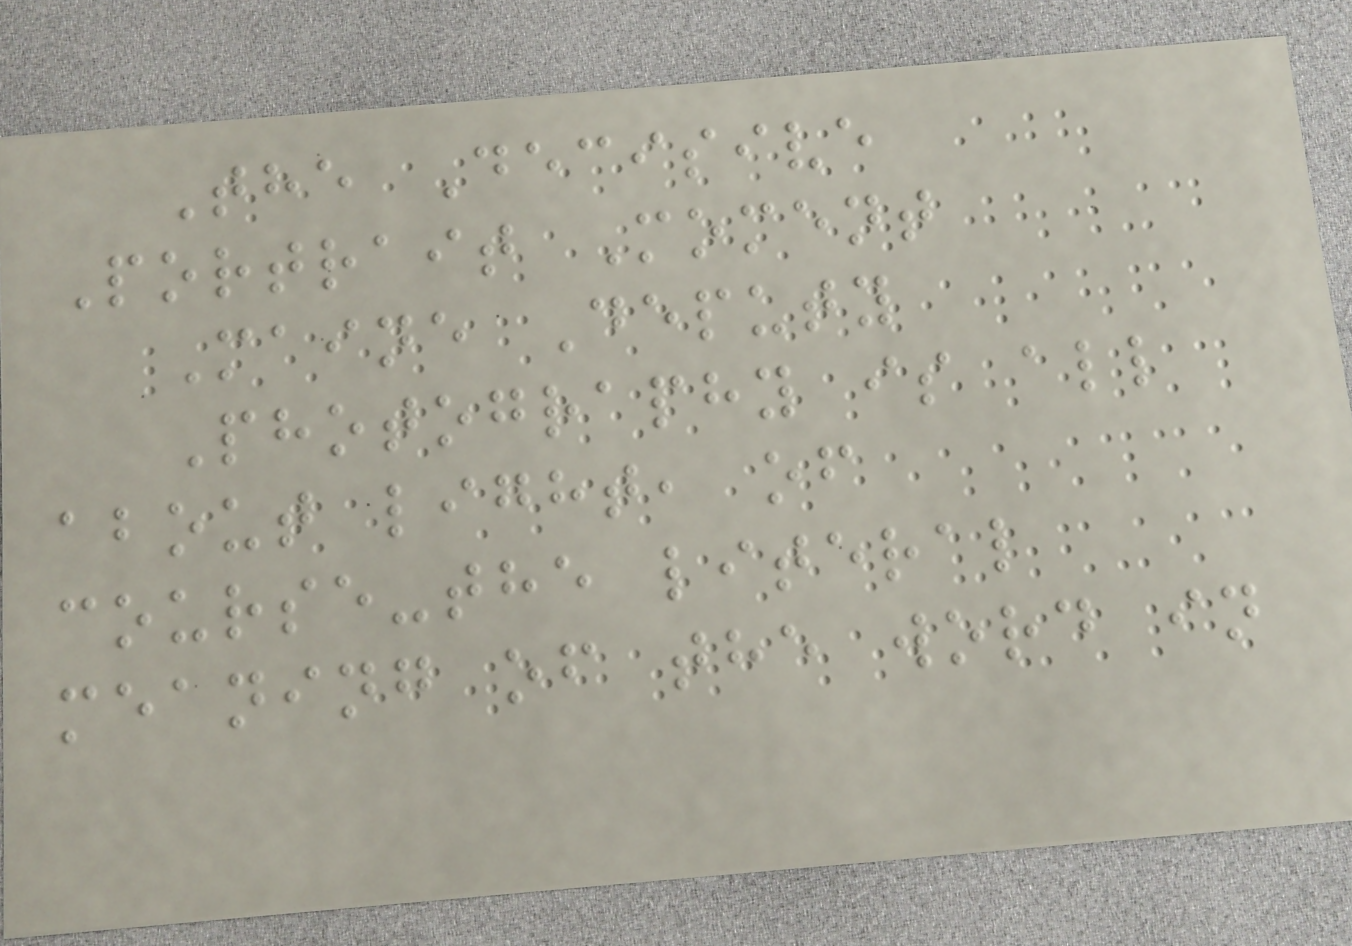The Decisive
Portrait Moment
Maine Deputy
Photography is all
about light, of
course-the literal
meaning of the word in
